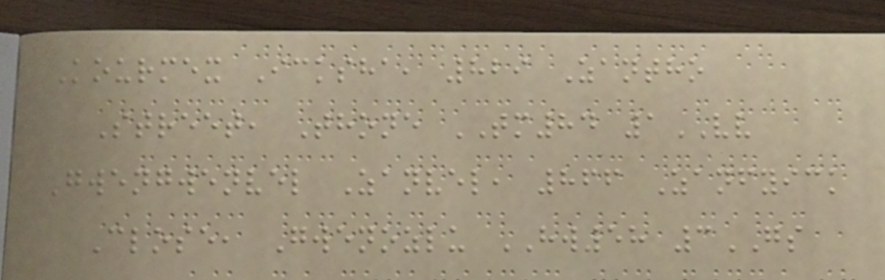Kourmex Icksha, 829 Zantho
Street, Thone TM84 1VV
Gwengwenvel Zanvel, 866 Zanfyick
Close, Gwenozlu HW58 3GS
